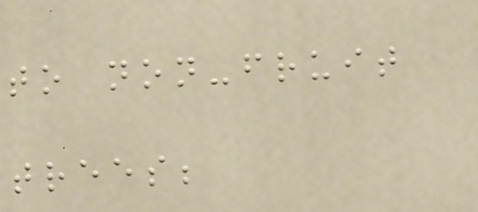to non-fruit
trees;
